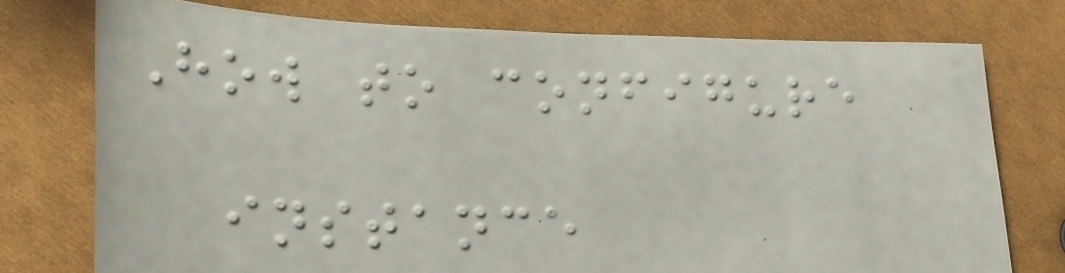How to configure
instance
